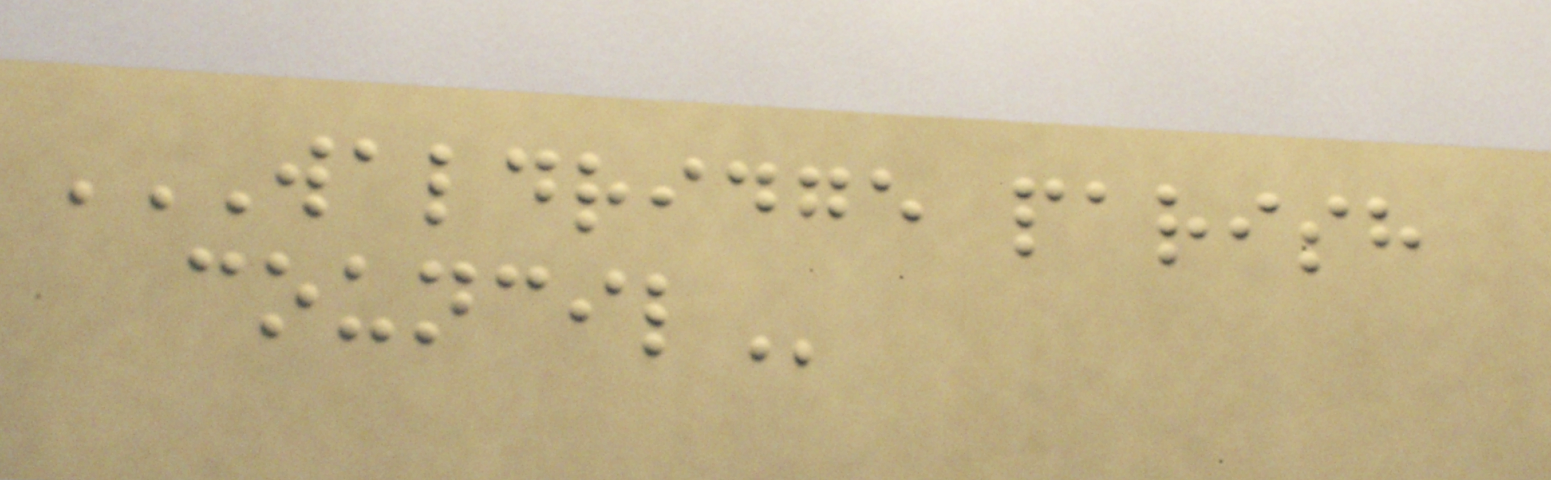WALDRIDGE PARISH
COUNCIL
